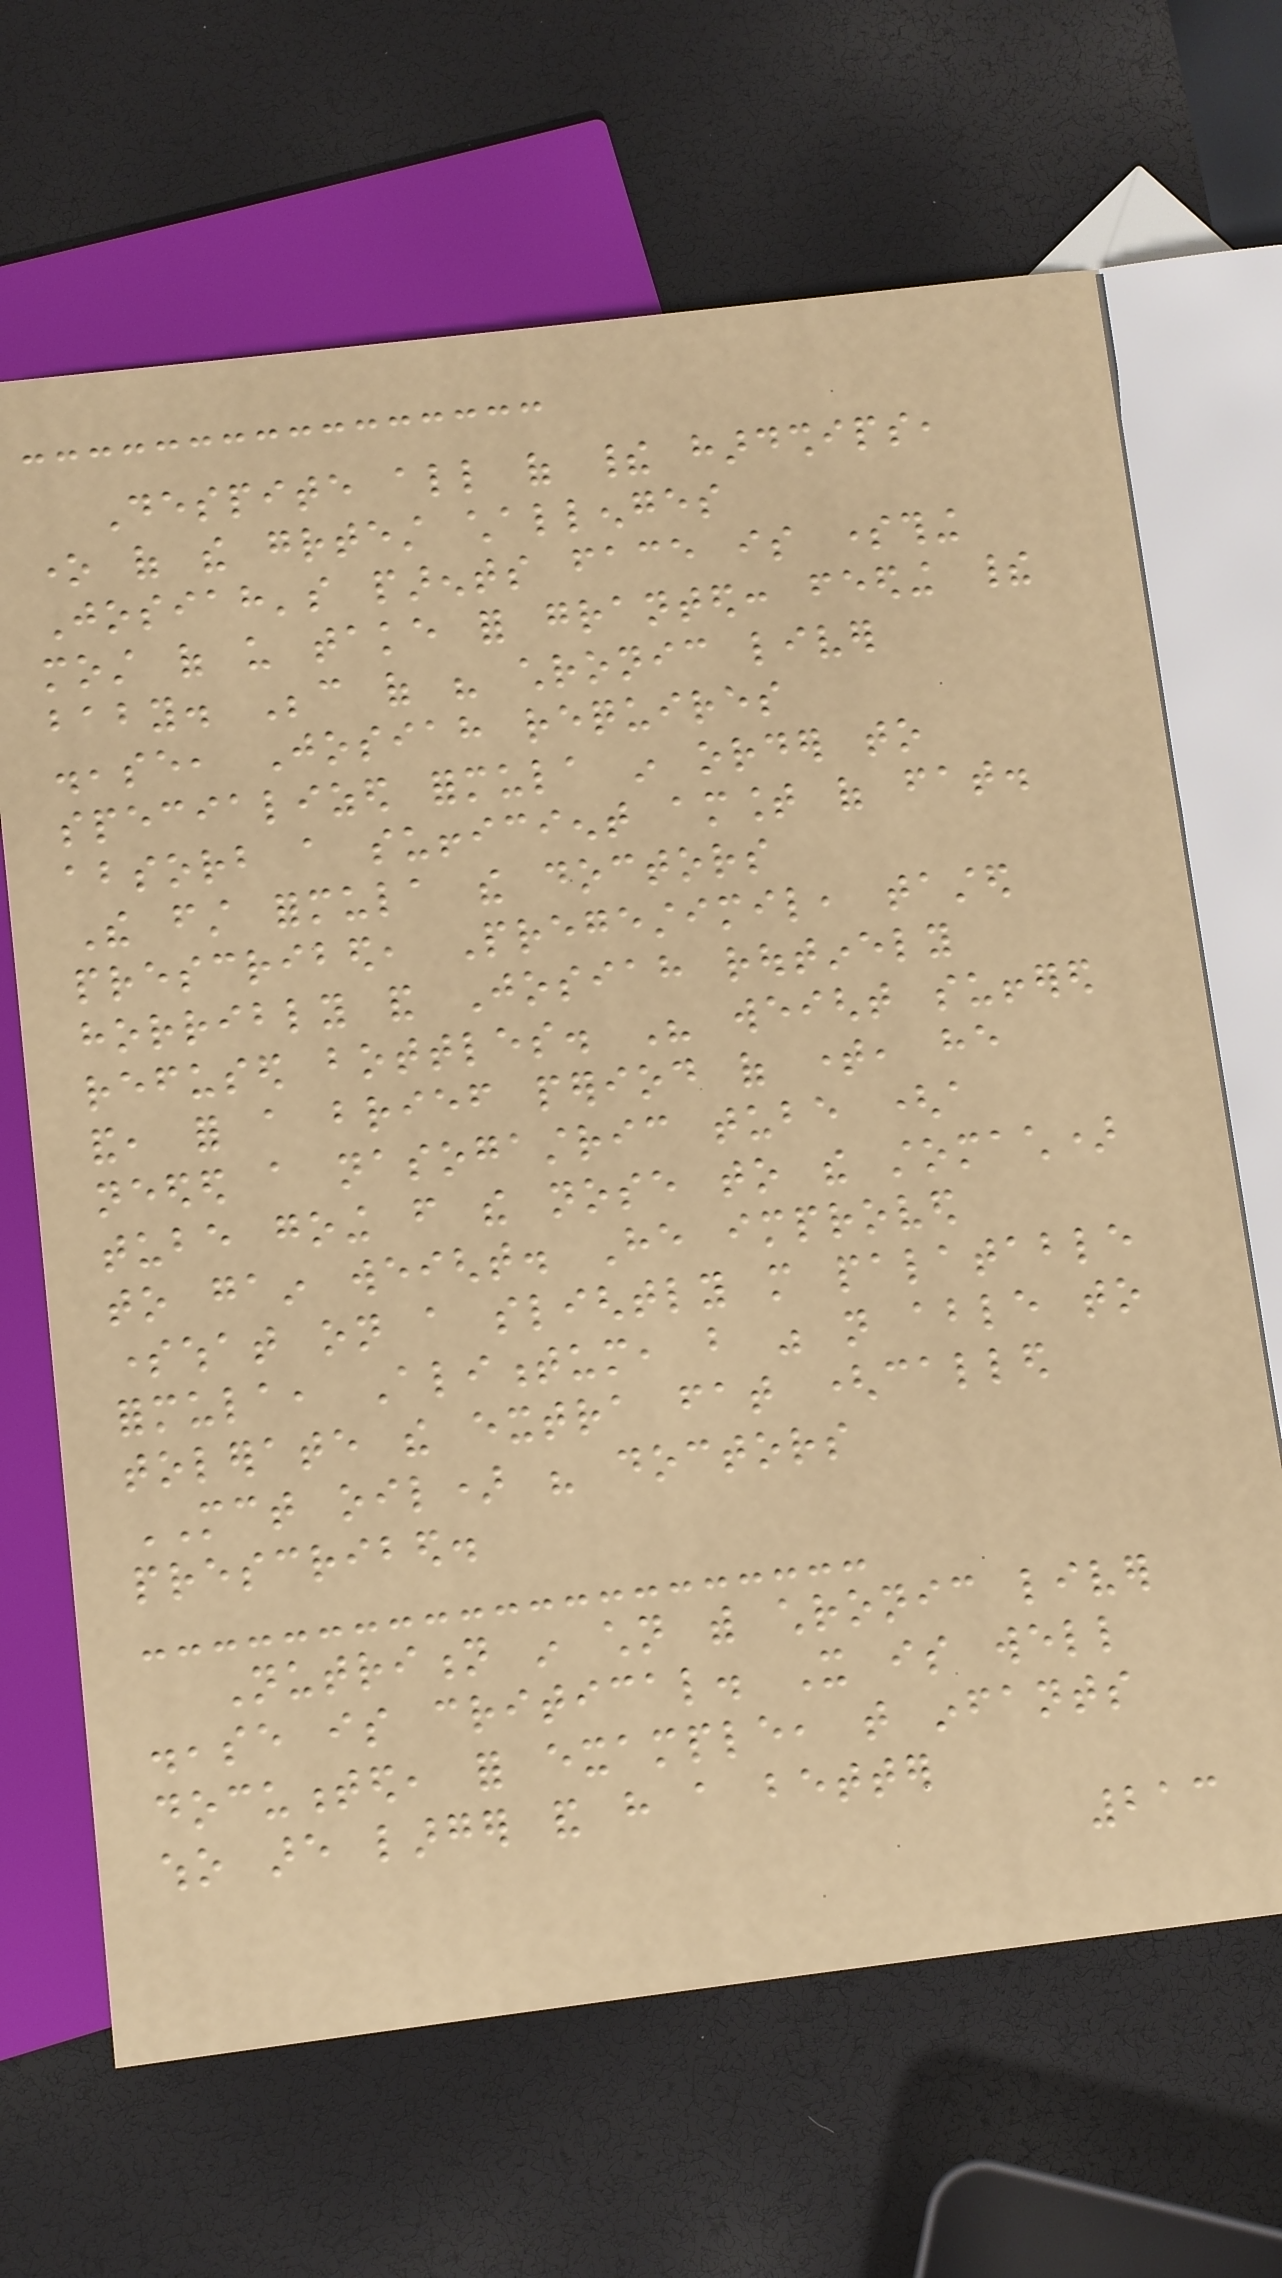Despite all of their hardships,
one of the greatest challenges
Josiah's parents face is something
most of us take for granted: feeding their
baby. Because of his chronic liver
disease, Josiah requires
specialized formula in order to
absorb a sufficient amount of fat.
The first formula the doctors
prescribed, Pregestimil, tasted
horribly and Josiah routinely
refused bottles. His weight suffered
and, for a brief period of time, he
needed a nasogastric tube (a
tube going from the nose to the stomach)
to gain weight. He improved
somewhat on a slightly more palatable
formula, Alimentum, but was not able to
tolerate the extra fat (called
MCT oil) his doctors
prescribed.
Nutrition in children with chronic liver
disease is critical. It is well
documented, for example, that infants
who are larger and have a better
213
